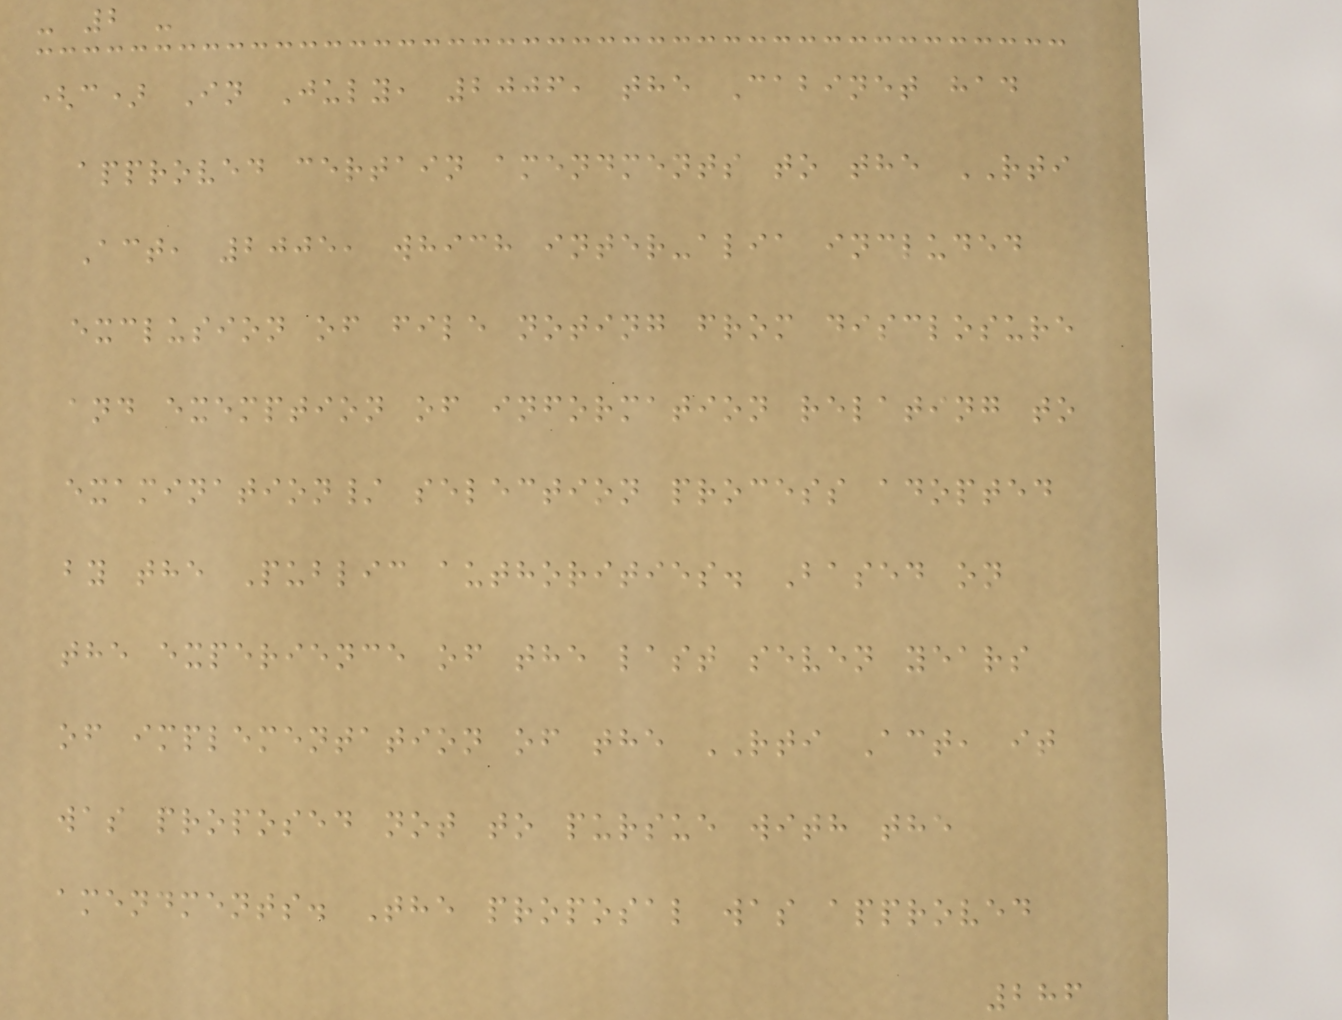- 2 -
(c) In July, 2006, the Cabinet had
approved certain amendments to the RTI
Act, 2005, which inter-alia included
exclusion of file noting from disclosure
and exemption of information relating to
examination/ selection process adopted
by the Public authorities. Based on
the experience of the last seven years
of implementation of the RTI Act, it
was proposed not to pursue with the
amendments. The proposal was approved
286
